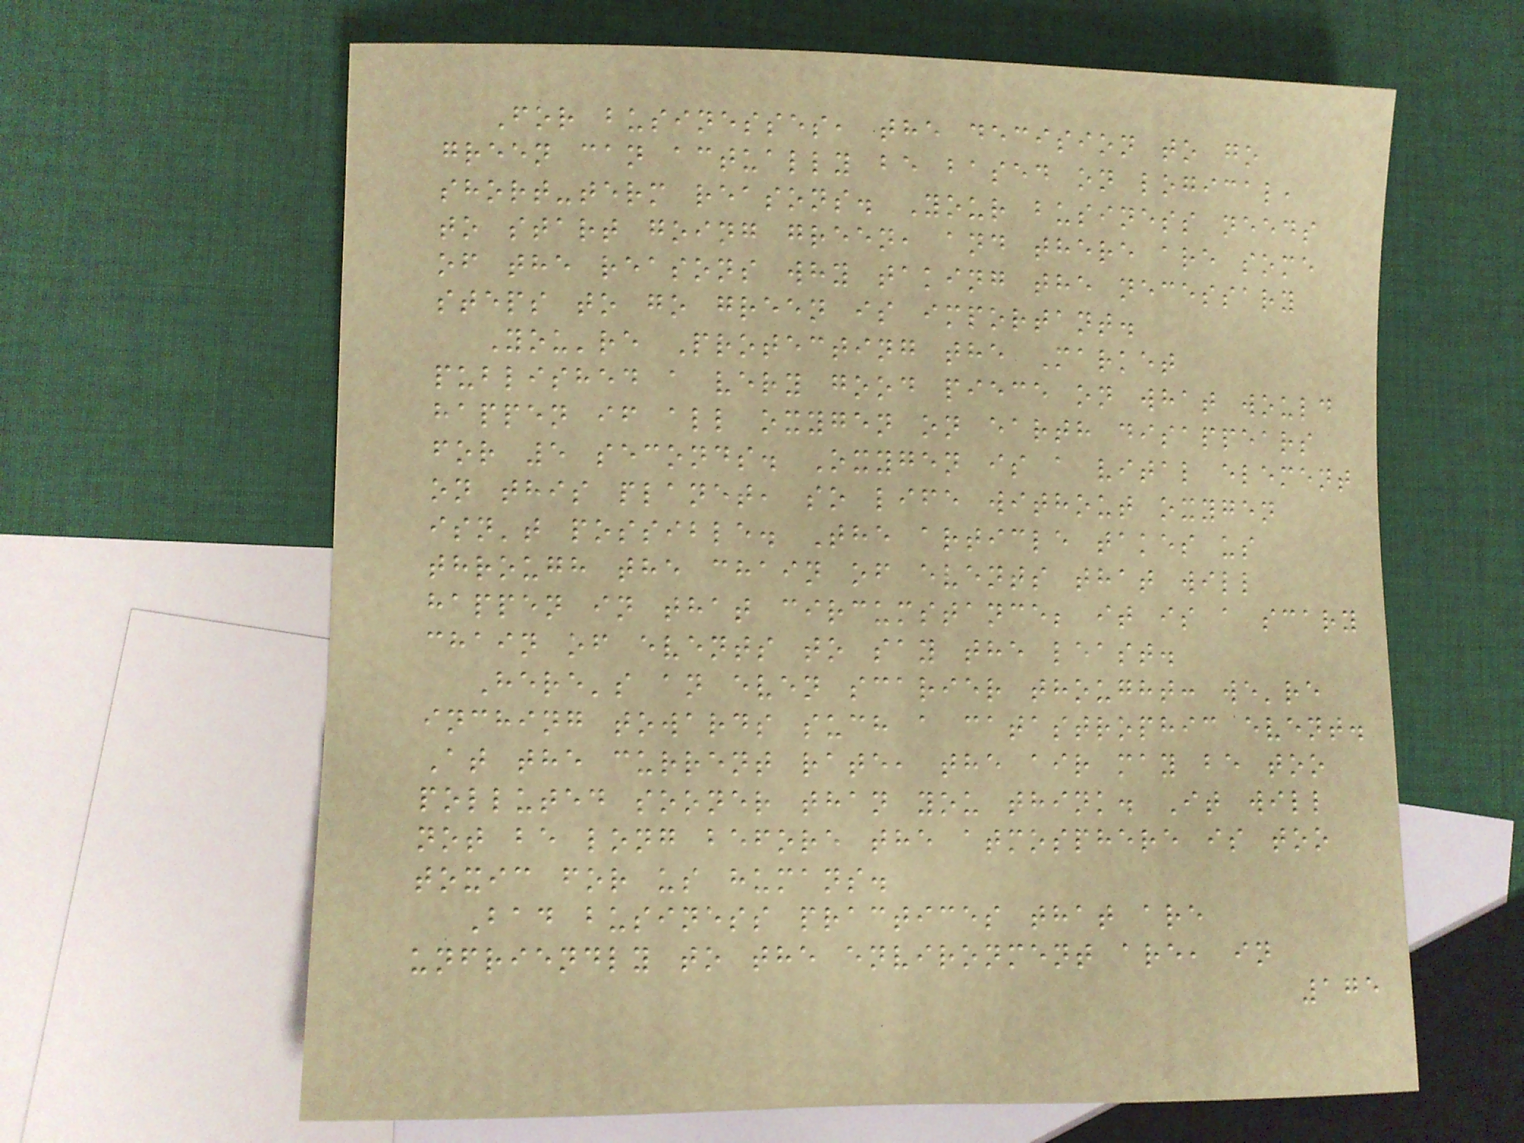For businesses, the decision to go
green can actually be based on logical,
short-term reasons. Your business needs
to start going green, and there are some
of the reasons why taking the necessary
steps to go green is important.
You're Protecting the Market
published a very good piece on what would
happen if all oxygen on earth disappears
for 5 seconds. Oxygen is a vital element
on this planet, so life without oxygen
isn't possible. The article takes us
through the chain of events that will
happen in that circumstance; it is a scary
chain of events to say the least.
Here's an even scarier thought: we're
inching towards such a catastrophic event.
At the current rate, the air may be too
polluted sooner than you think. It will
not be long before the atmosphere is too
toxic for us humans.
Bad business practices that are
unfriendly to the environment are, in
175
